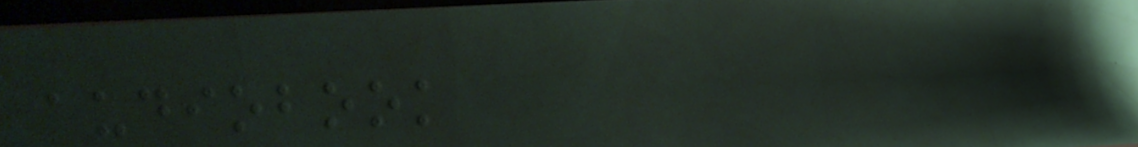audiobook
